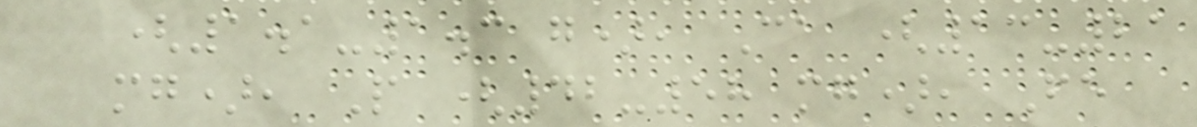(1.1-1.3 g), Ca (13-21
mg), P (42-58 mg), Fe
